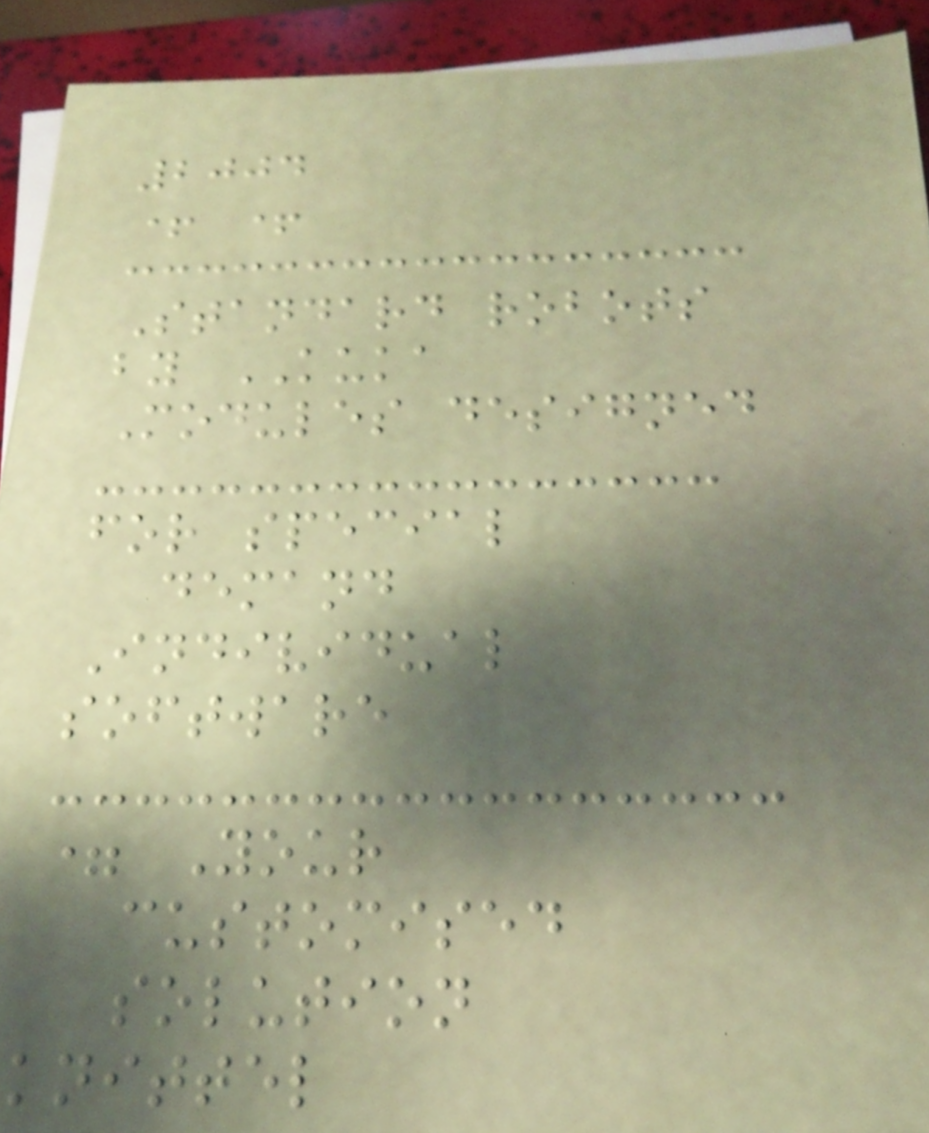2004
+ +
Standard robots
by KUKA
Modules designed
for special
demand
Individual
software
= Your
customised
solution
knittel
